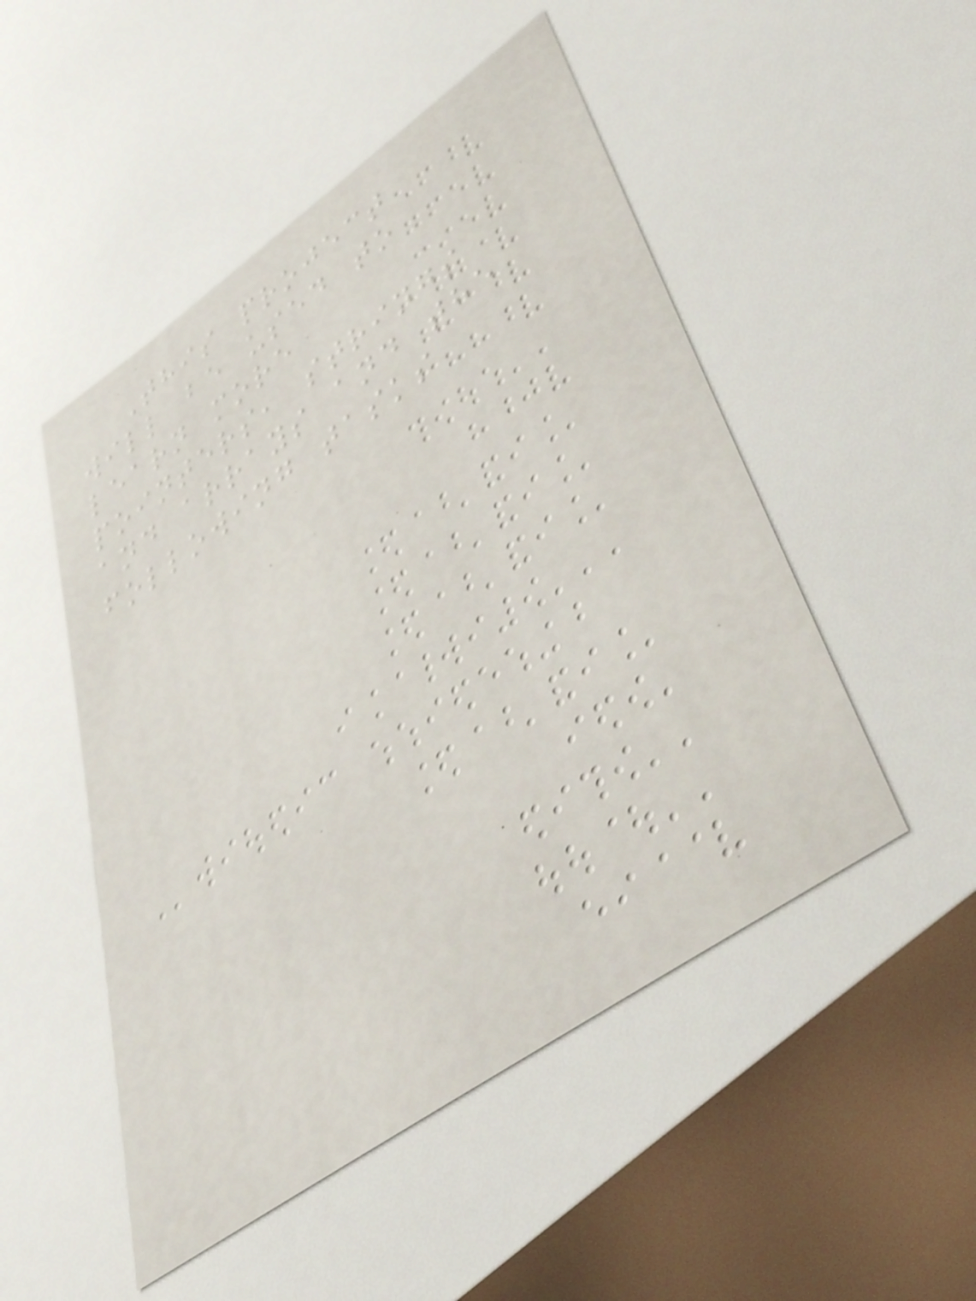This project
will be used to
learn more
pointers, strings
and arrays and the
following tasks
